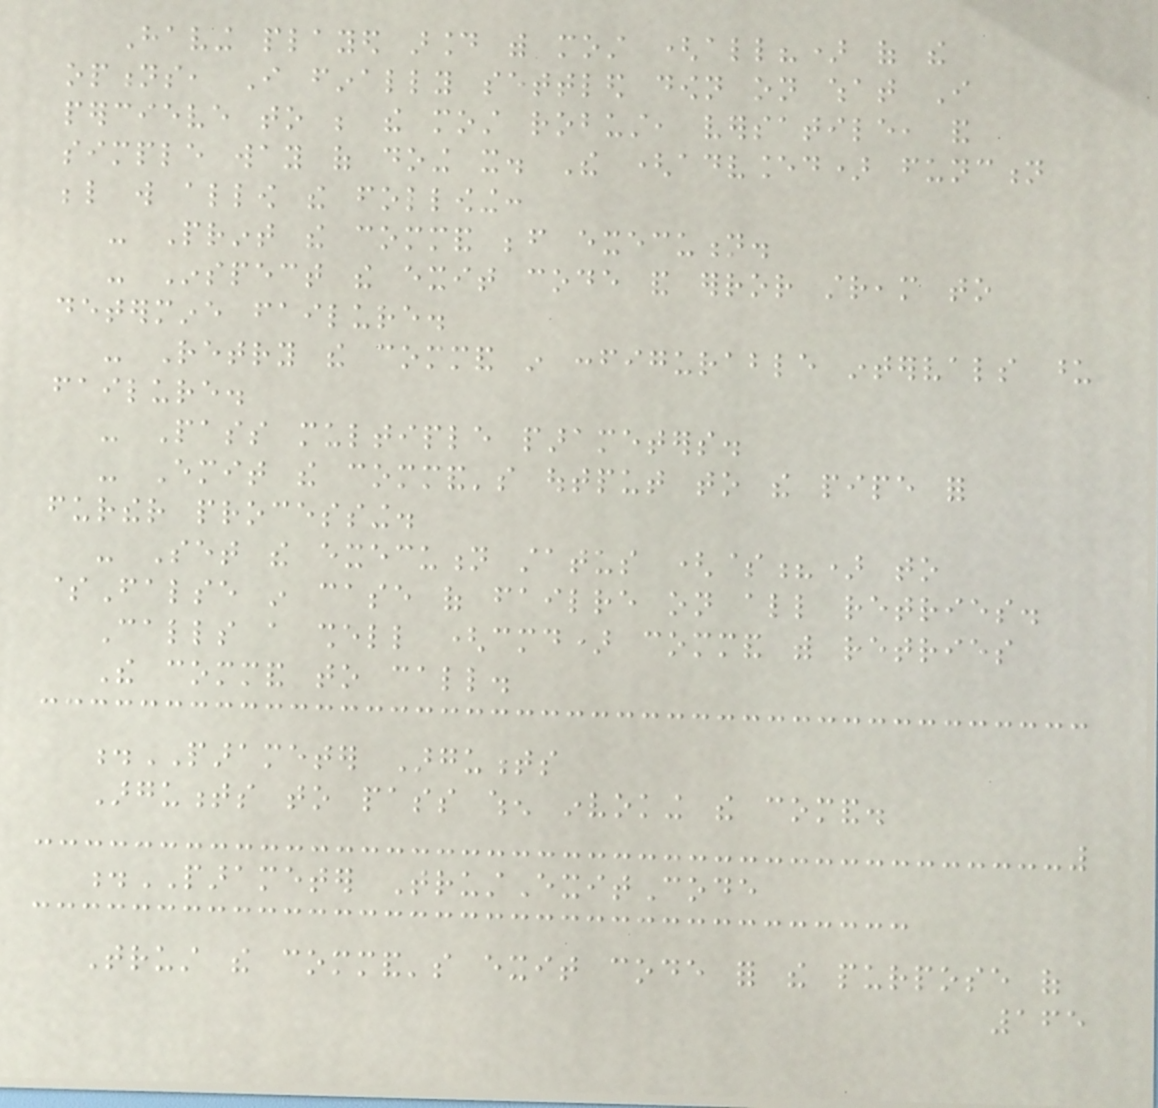Having played around with most (all?) of the
options, I finally settled down on what I
percieve to be the most robust, versatile, and
simple way of doing it. The (advanced) function
below will allow the following:
- Print the command before execution.
- Inspect the exit code and error stream to
determine failure.
- Retry the command in configurable intervals upon
failure.
- Pass multiple parameters.
- Emit the command's output to the pipe for
further processing.
- Set the execution status ($?) to
$False in case of failre on all retries.
Calls a shell (cmd) command with retries
The command to call.
.PARAMETER Arguments
Arguments to pass when invoking the comand.
.PARAMETER TrustExitCode
Trust the command's exit code for the purpose of
165
